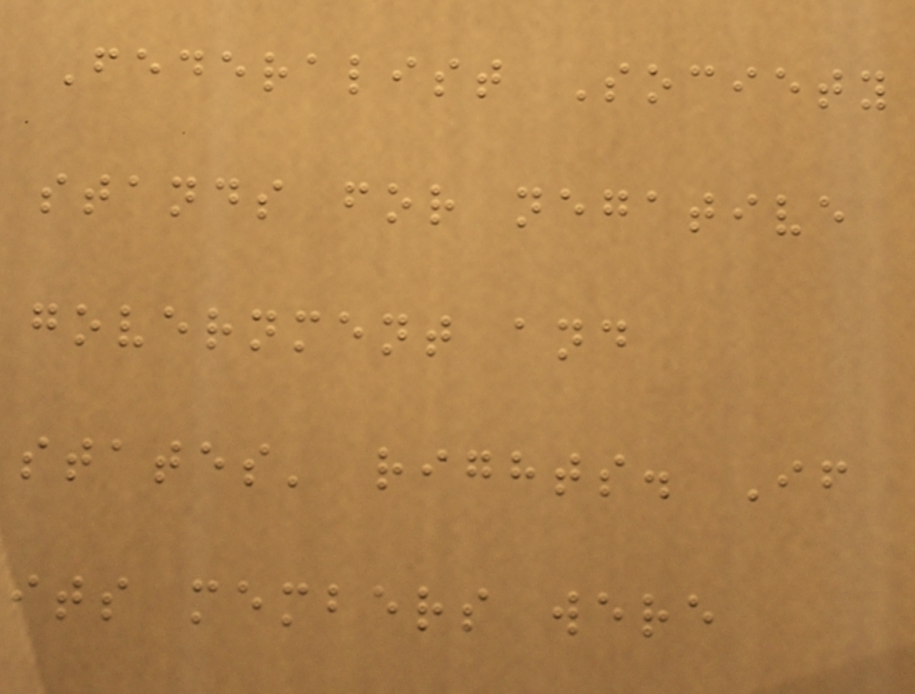Federalist Society
stands for negative
government and
states' rights. If
its members were
